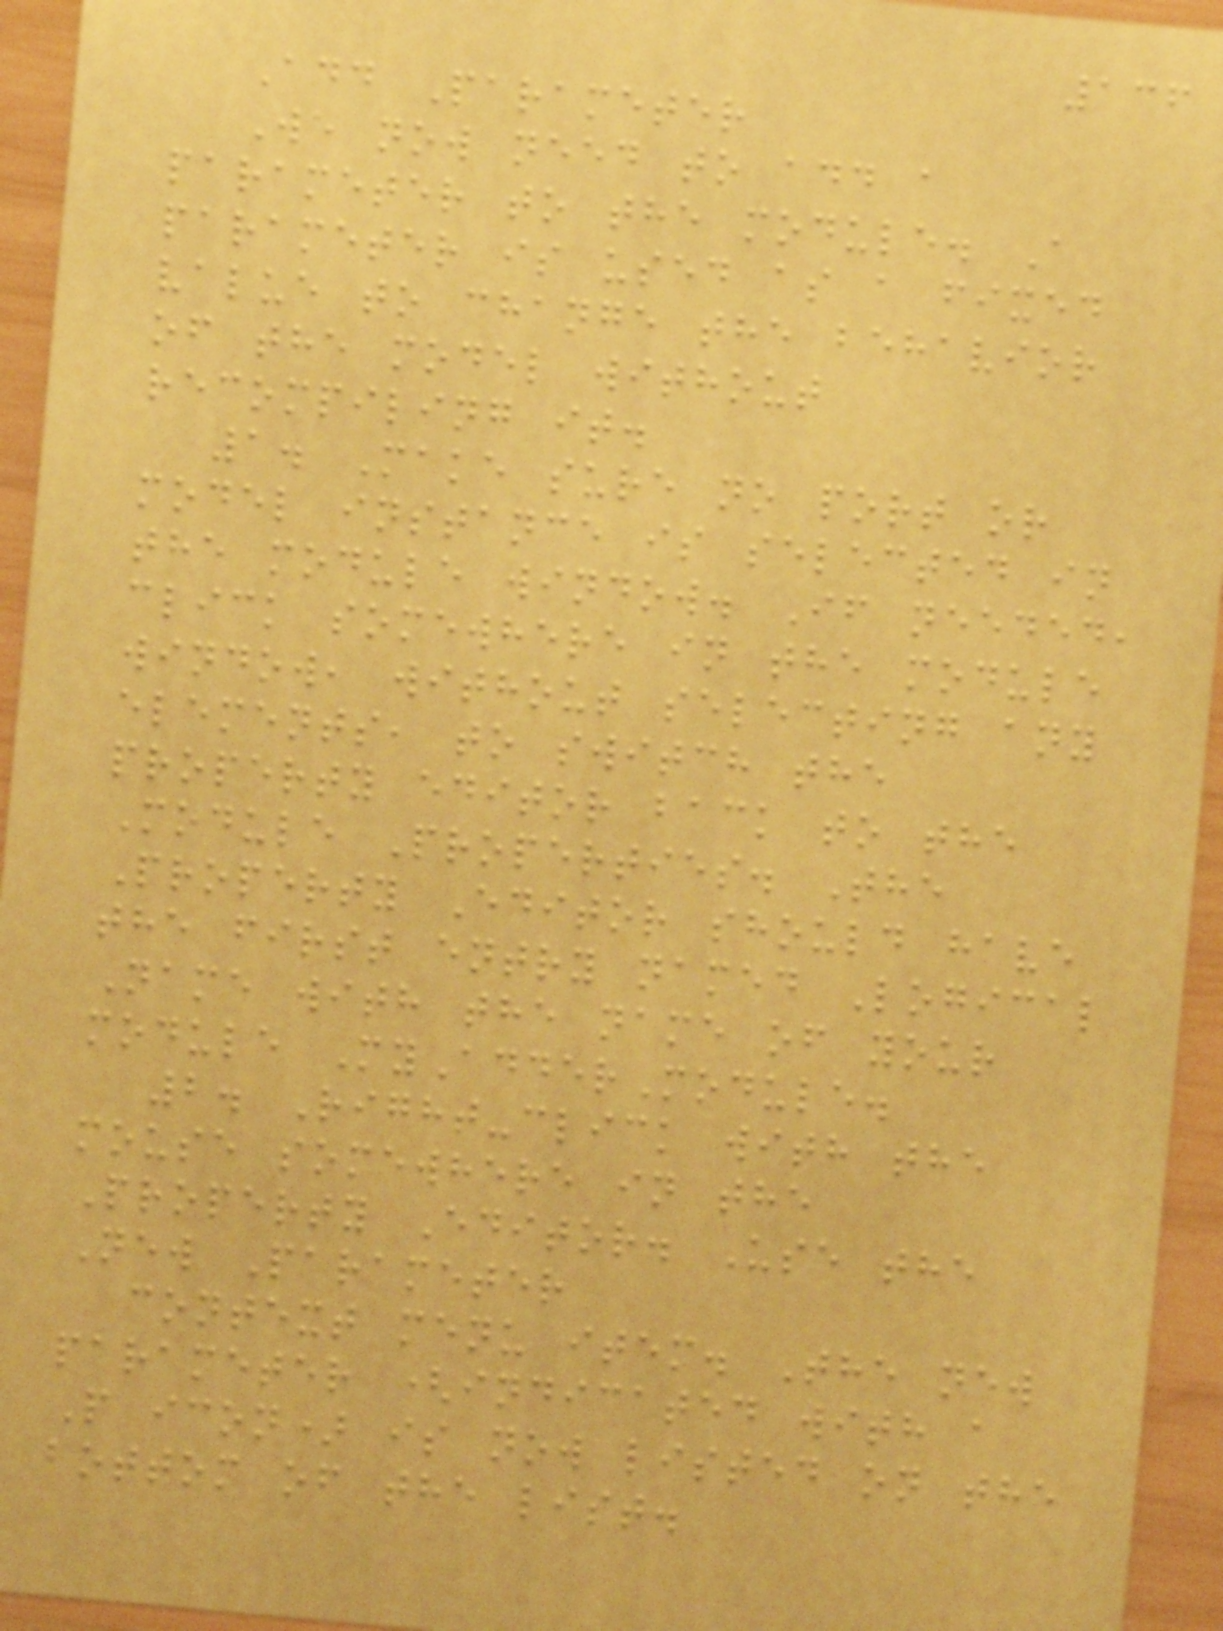136
Add Parameter
We now need to add a
parameter to the module. A
parameter is used as a fixed
value to change the behavior
of the model without
recompiling it.
1. Make sure no port or
model instance is selected in
the module window. If needed,
click somewhere in the module
window, without selecting any
elements, to switch the
property editor back to the
Module Properties. The
Property Editor should have
the first entry named Logical
Name with the name of your
module MyAdderModule.
2. Right-click with the
mouse somewhere in the
Property Editor. Use the
New Parameter
context menu item. The new
parameter (indicated with a
P icon) is now listed on the
bottom of the list.
